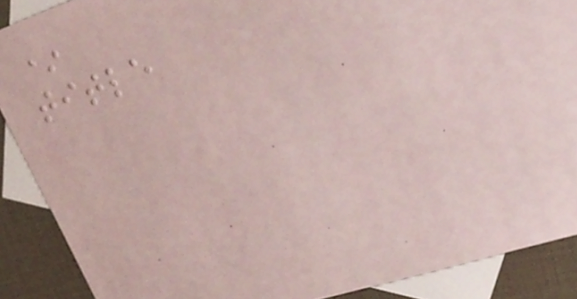*
title
